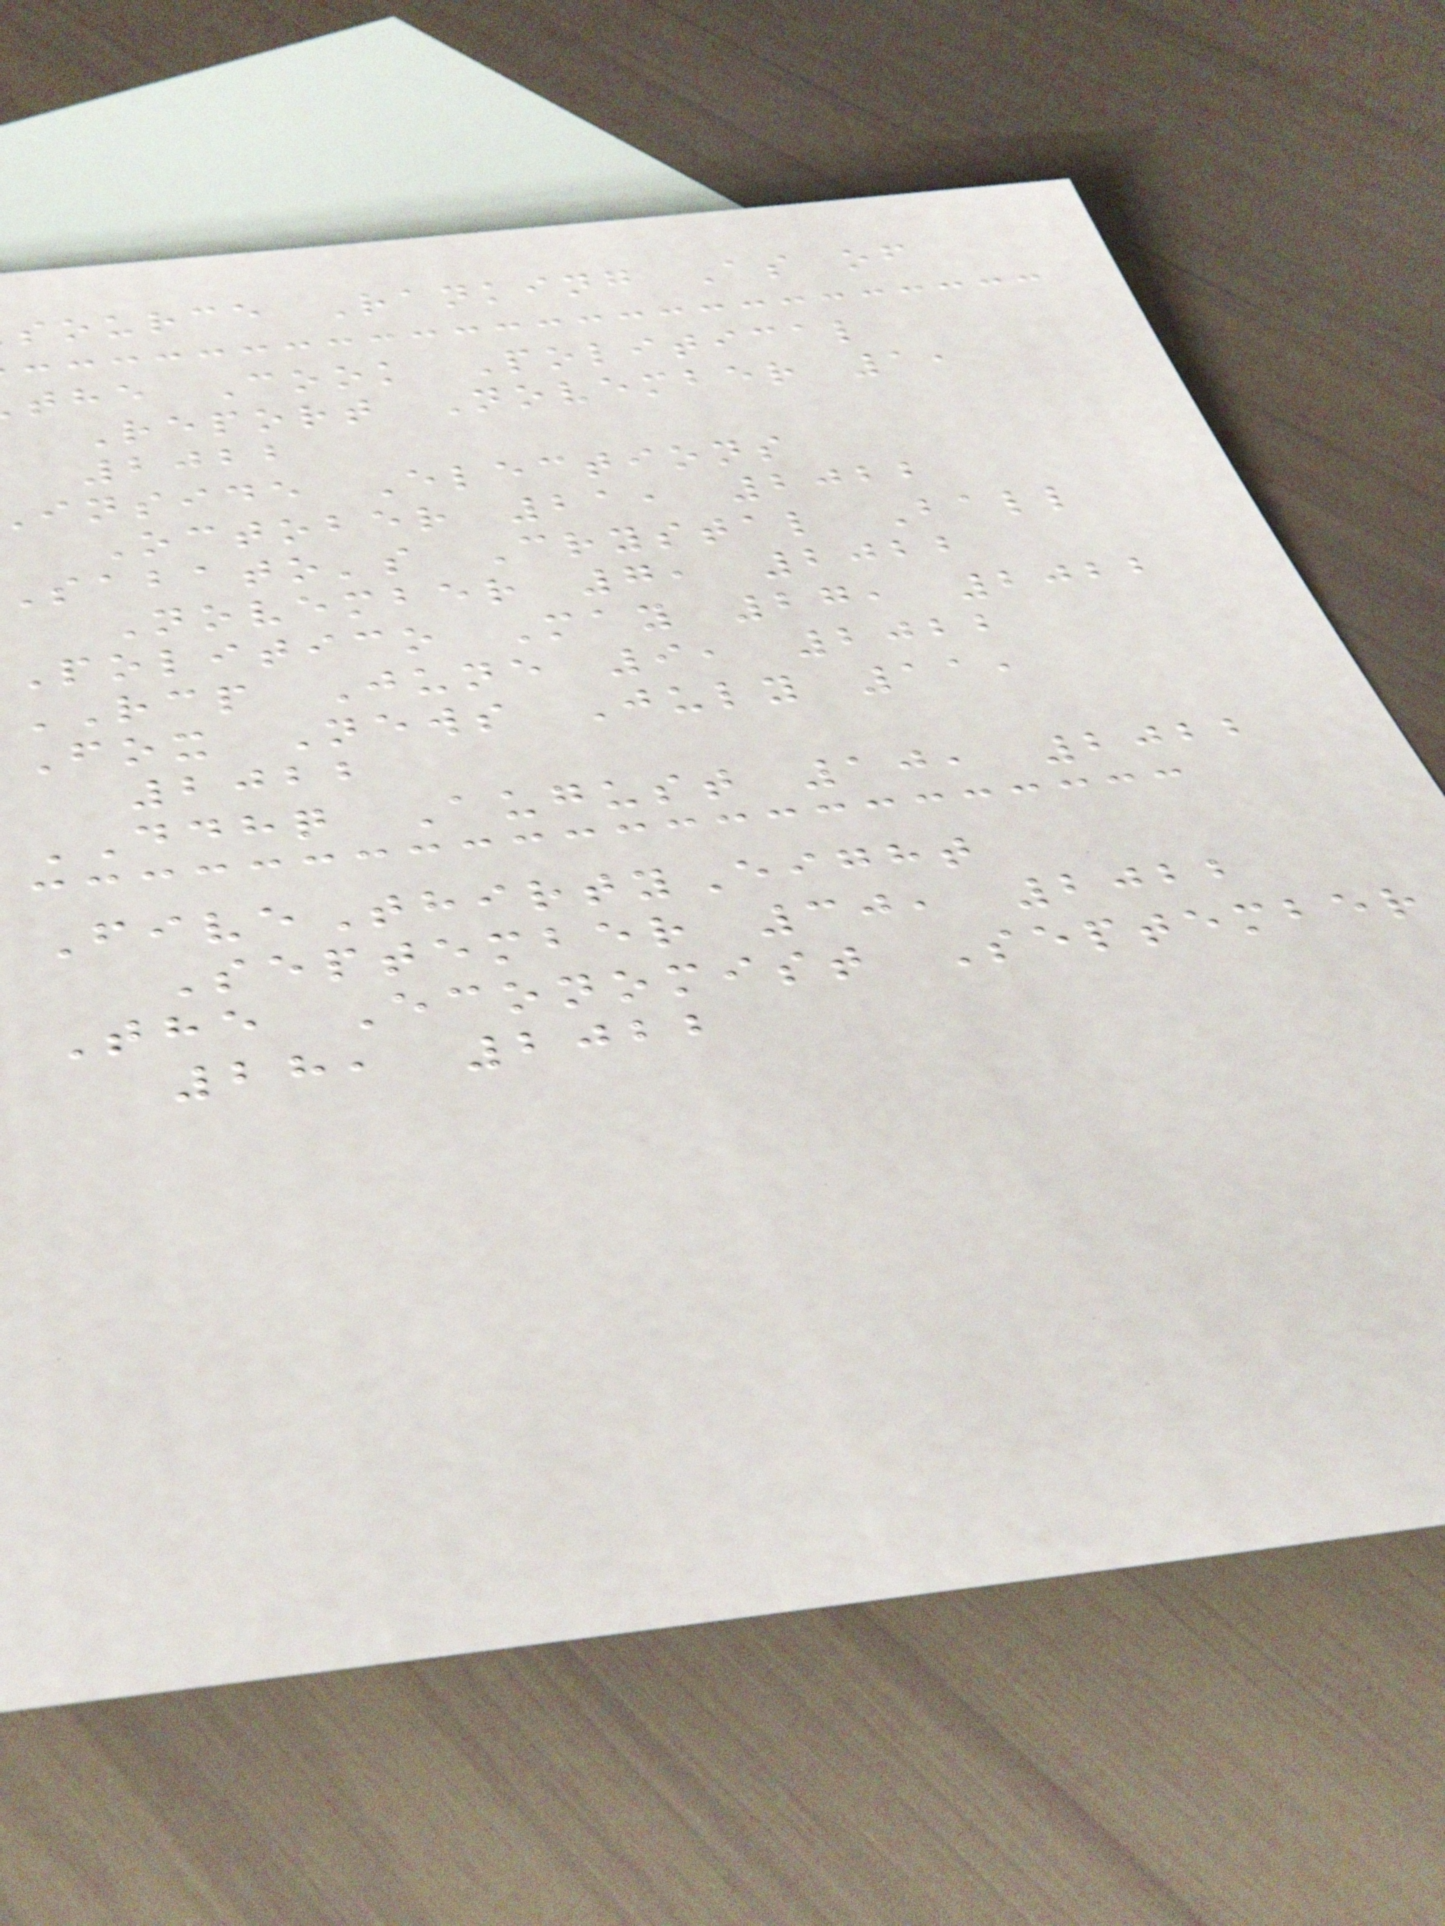source Ranking As of
the Cook Political
Report November 1,
2022
inside Elections
October 21, 2022
Sabato's Crystal Ball
November 7, 2022
Politico May 27, 2022
RCP June 9, 2022
Fox News July 11,
2022
DDHQ August 10, 2022
FiveThirtyEight
September 30, 2022
The Economist September
28, 2022
